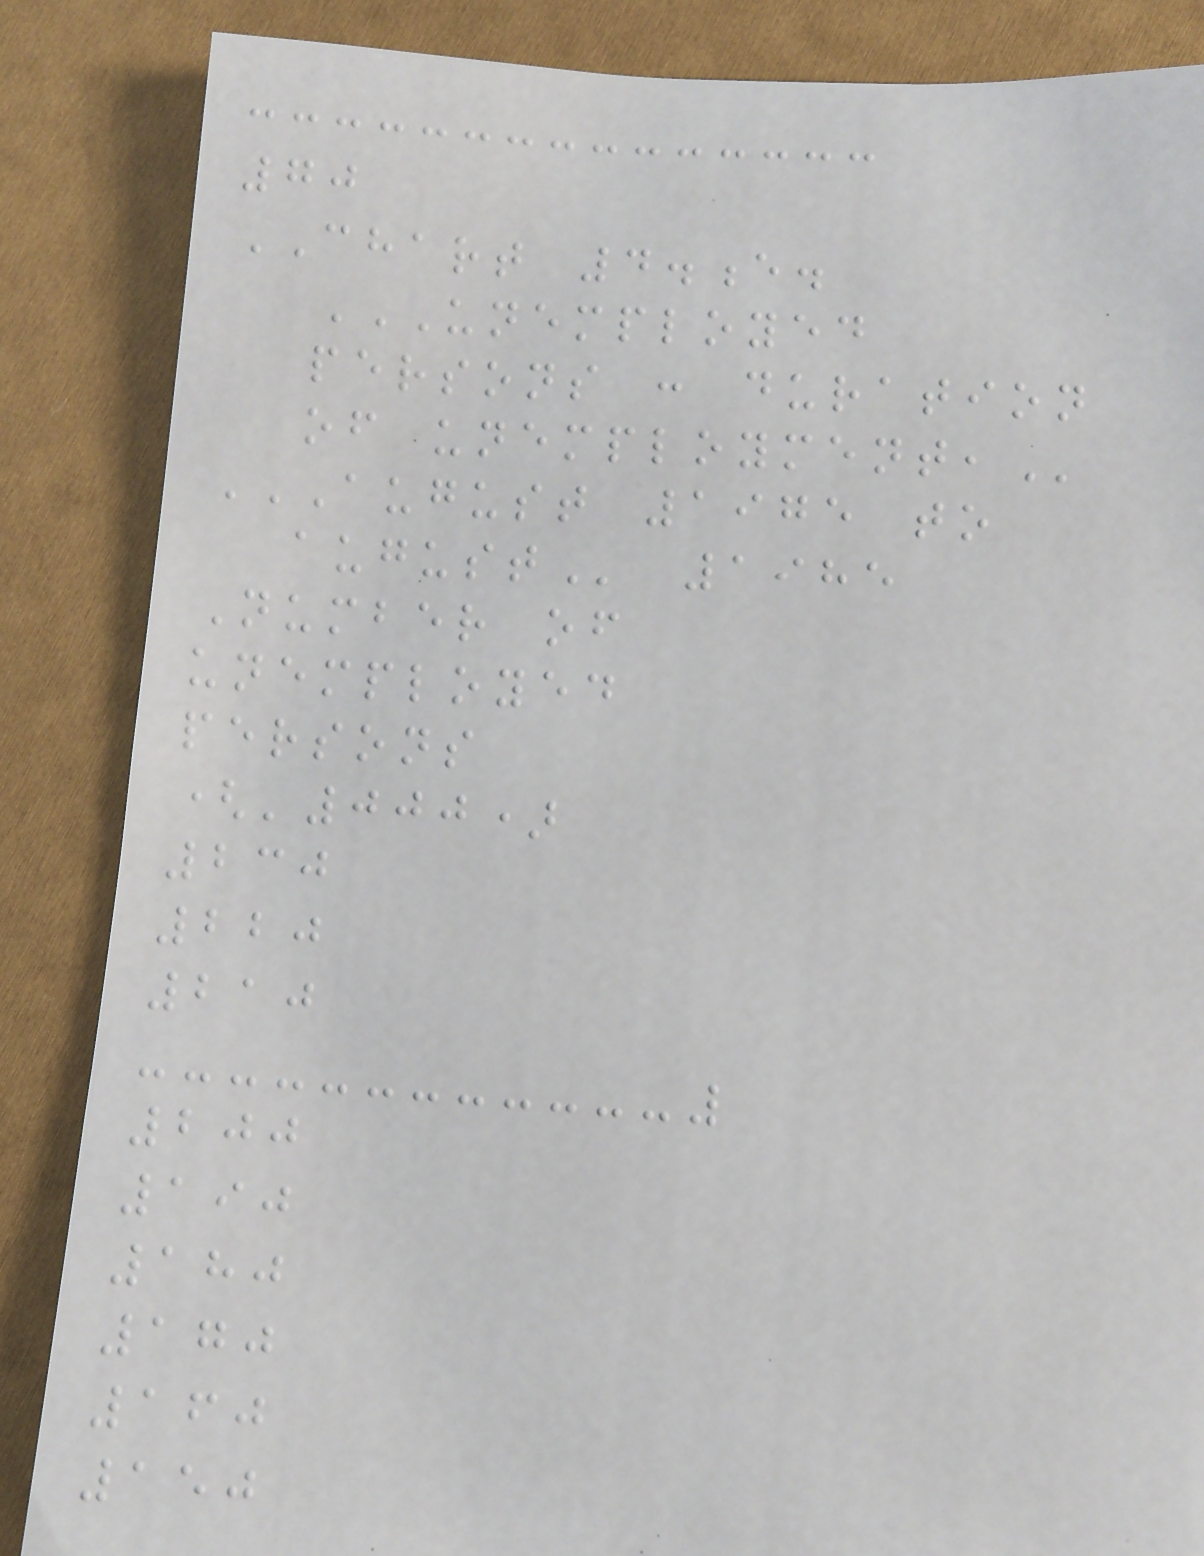70
CHART 4.e.
UNEMPLOYED
PERSONS : DURATION
OF UNEMPLOYMENT,
AUGUST 1975 TO
AUGUST 1985
Number of
unemployed
persons
('000)
230
220
210
200
190
180
170
160
150
